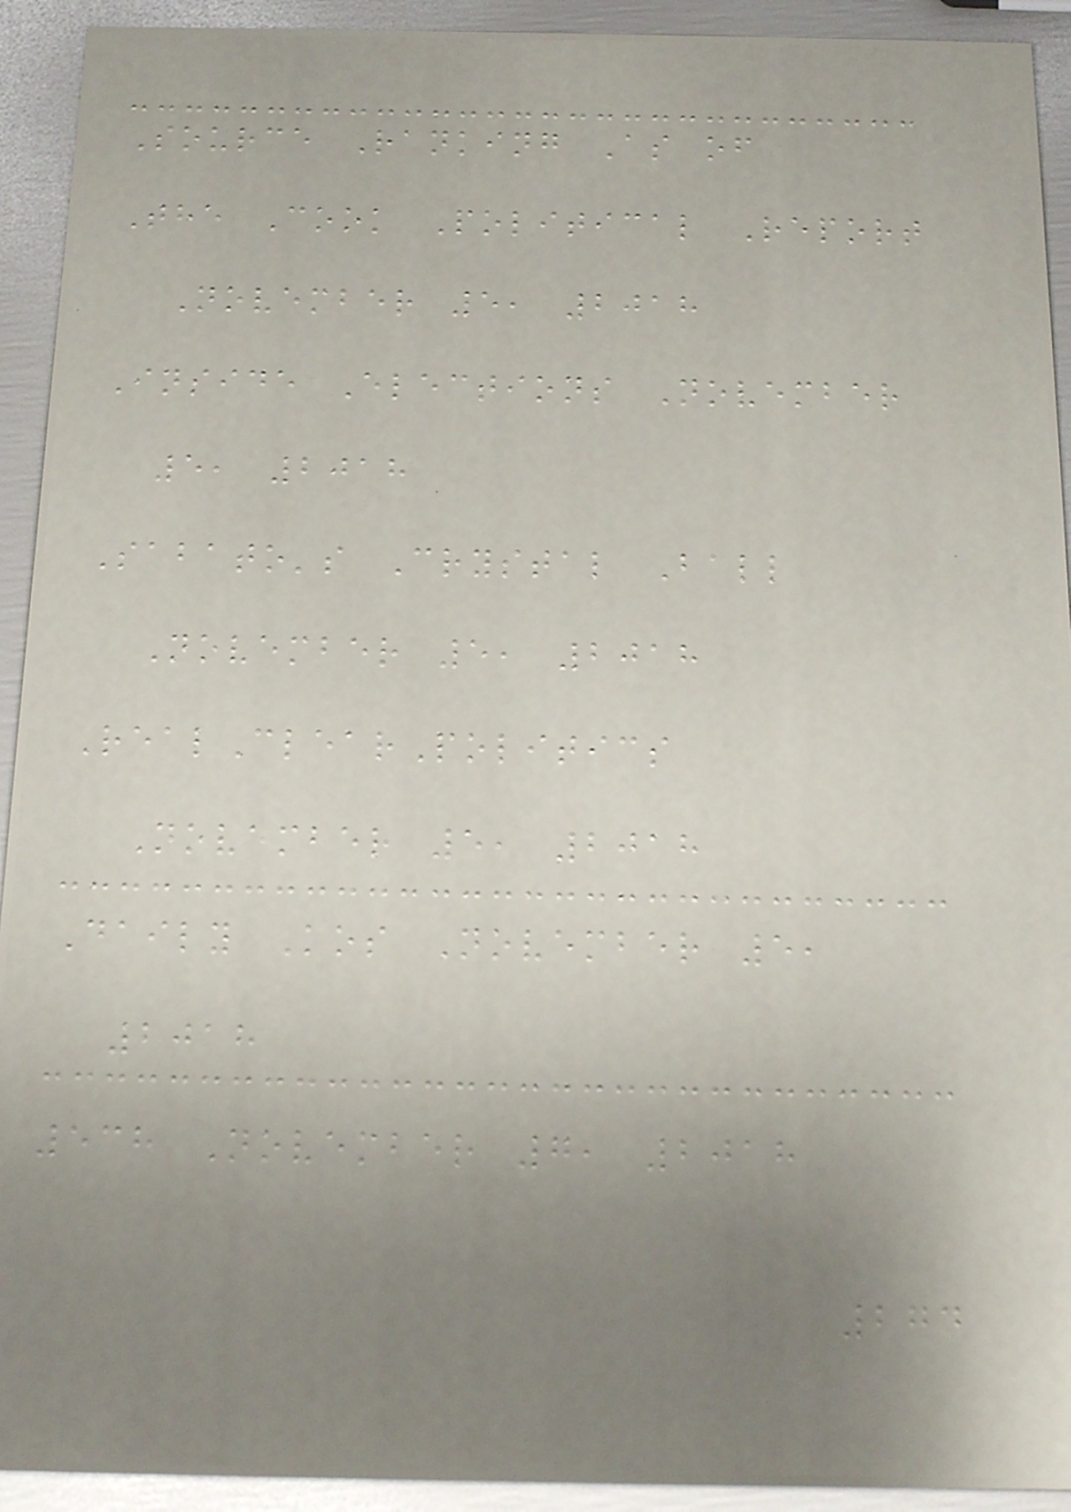Source Ranking As of
The Cook Political Report
November 5, 2018
Inside Elections November
5, 2018
Sabato's Crystal Ball
November 5, 2018
RealClearPolitics
November 5, 2018
Daily Kos November 5,
2018
538 November 7, 2018
274
